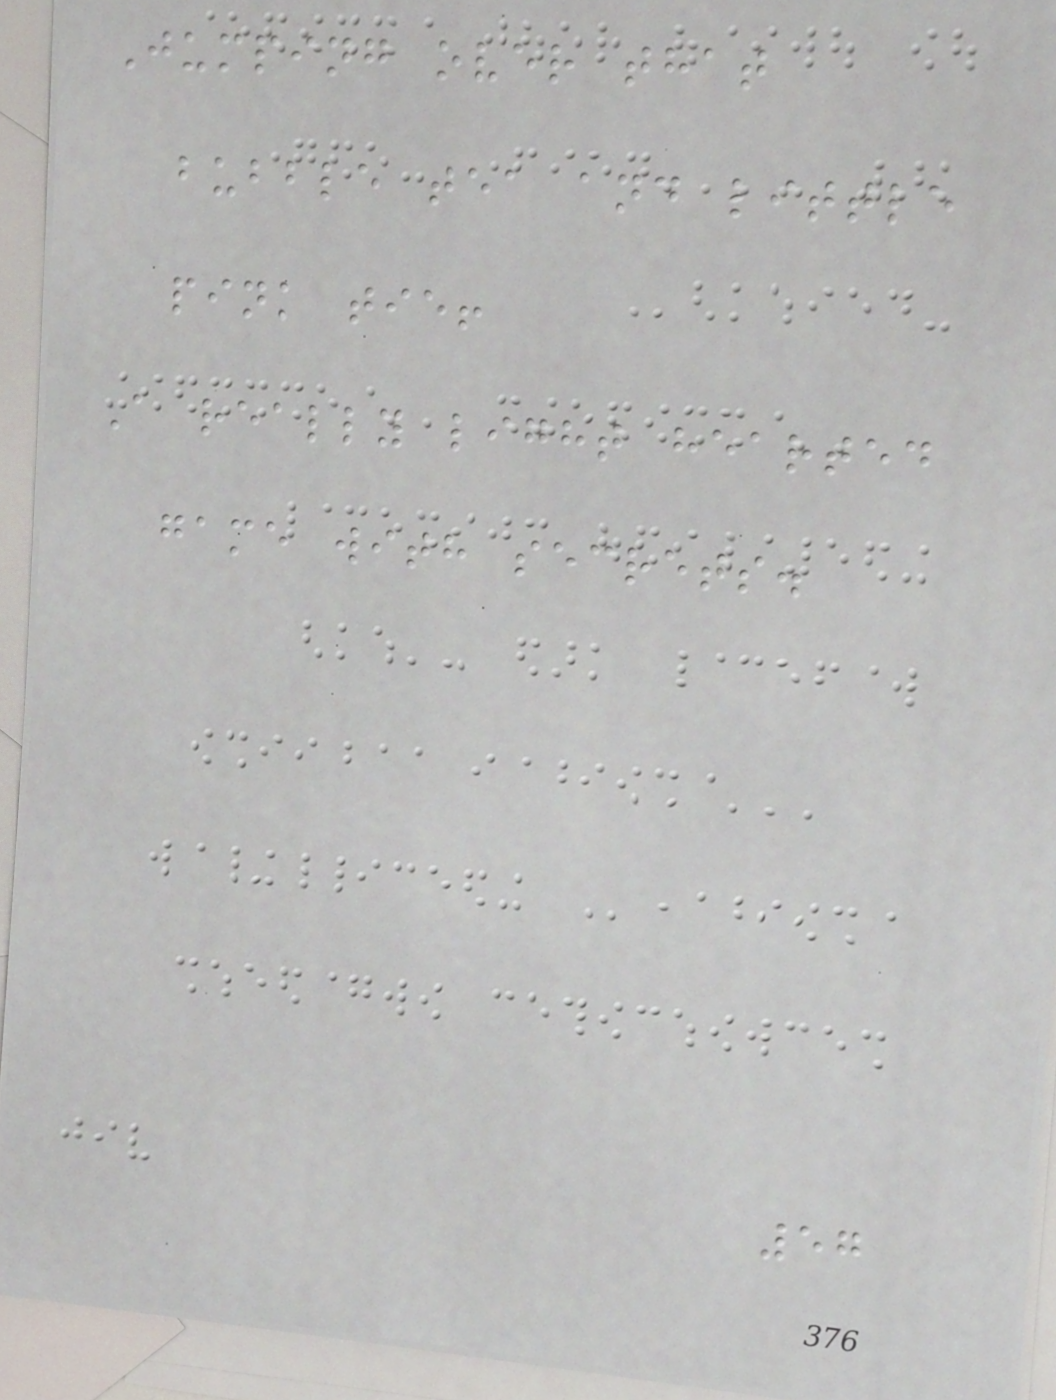Jumping over that
bubble tea and little
pink tie!
A really light hearted
game with secrets.
57
